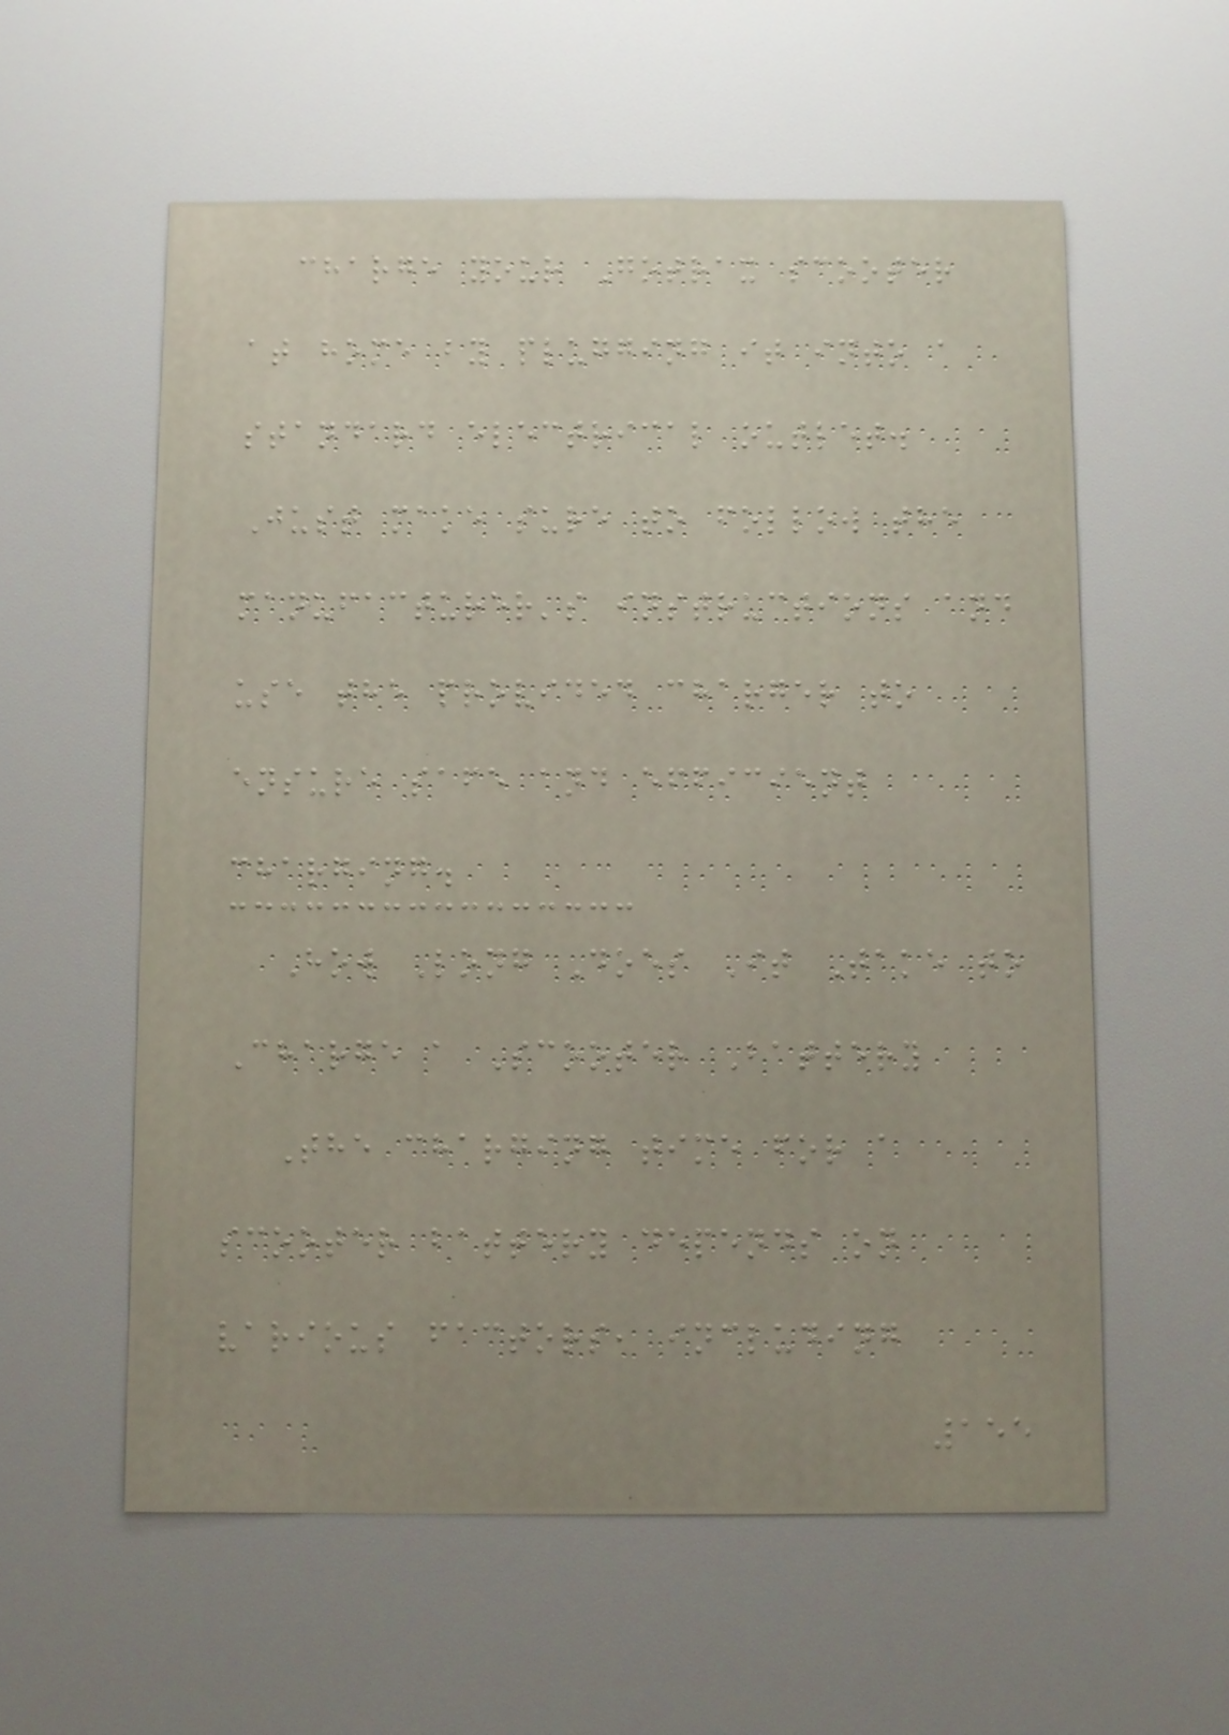charge your Gotrax scooter
at home by plugging it into a
standard electrical outlet.
Just make sure to follow the
manufacturer's instructions and
use the provided charger to
ensure safe and efficient
charging.
How Long Does It Take to
Charge a Scooter Battery
The charging time for a
scooter battery depends on
various factors, including
155
